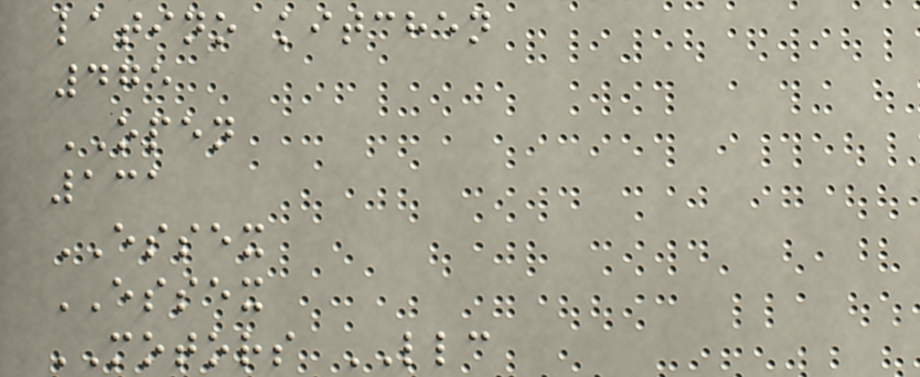latino kitchen
475
OPEN
131
ESSEX
ESSEX
MOTORS LLC
